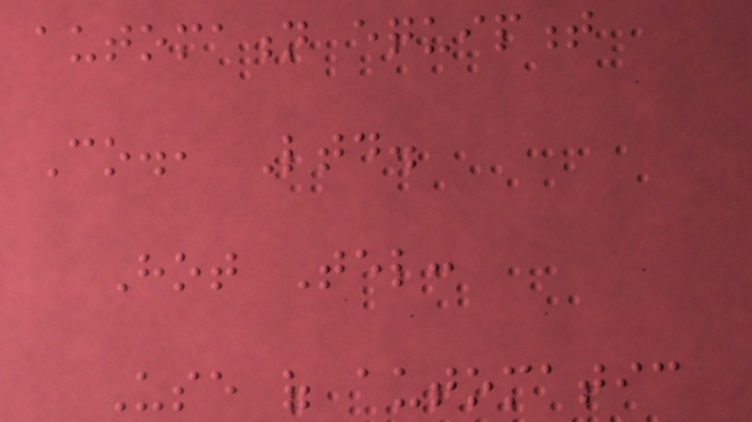automation equipment
Co., Ltd.
Hot Tel:
Use of automatic
